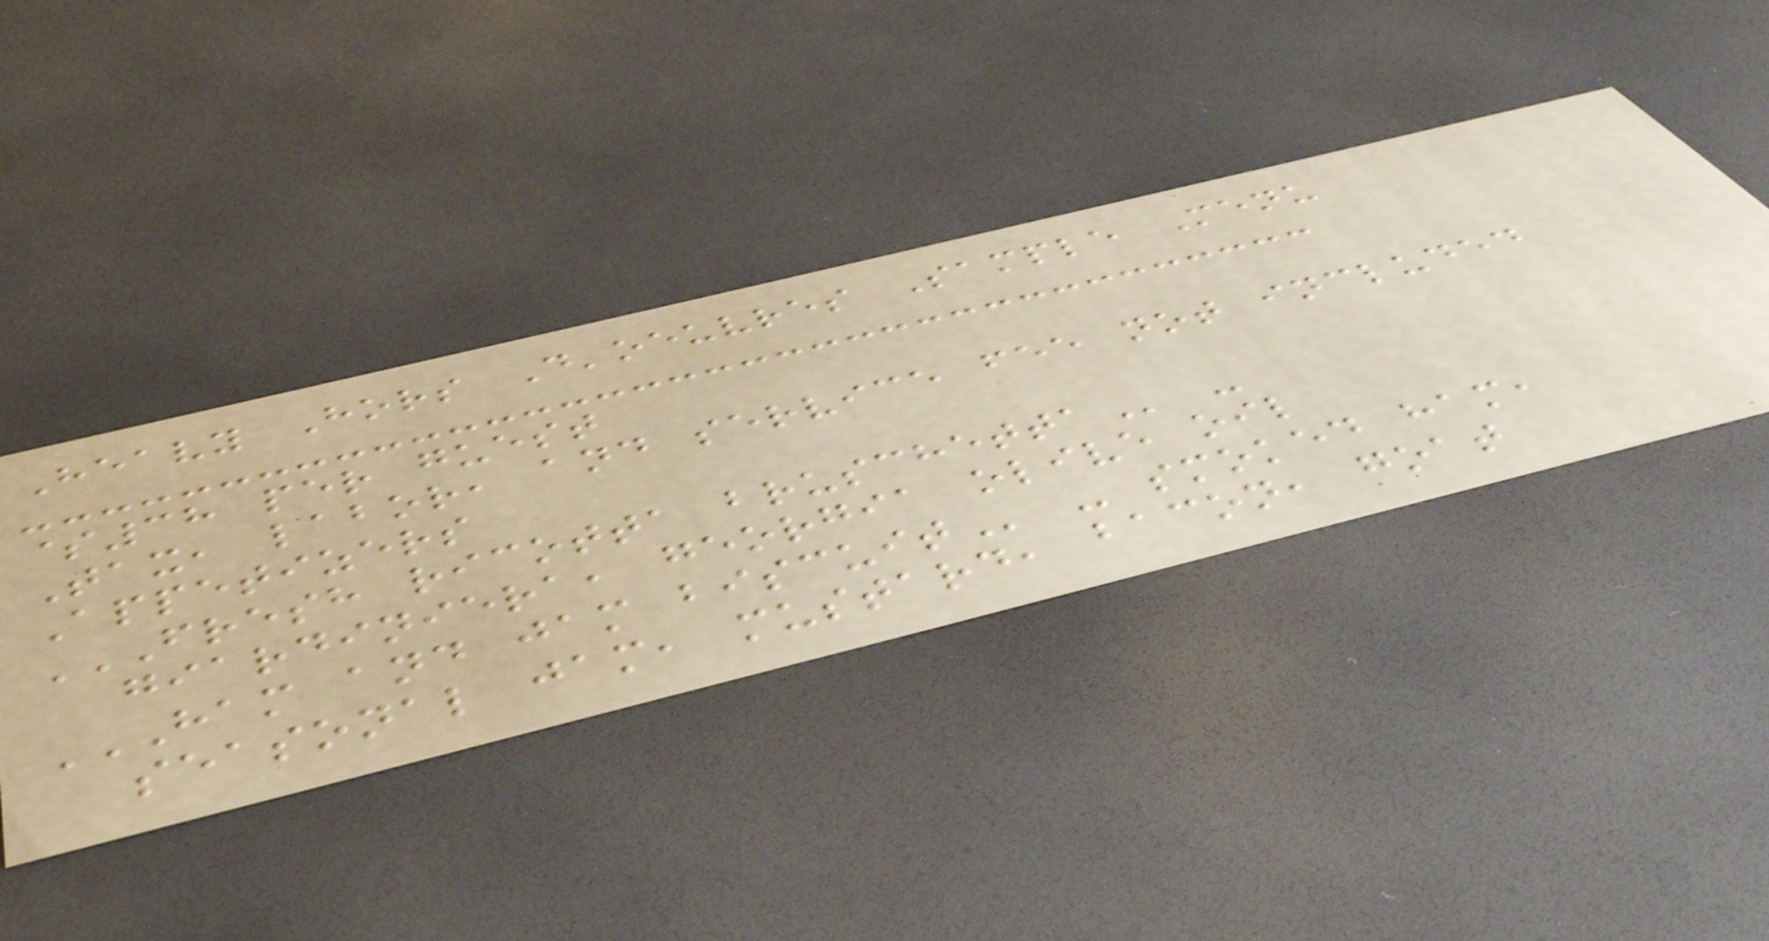Heavy Hors D'oeuvres Sample Menu
$38 per guest
Tax, labor, and service fee not included
Appetizers
FRESH RICOTTA BRUSCHETTA -
giardiniera, georgia olive oil
HAM AND JAM BISCUIT - smoked ham,
seasonal jam, mustard, bacon, goat
